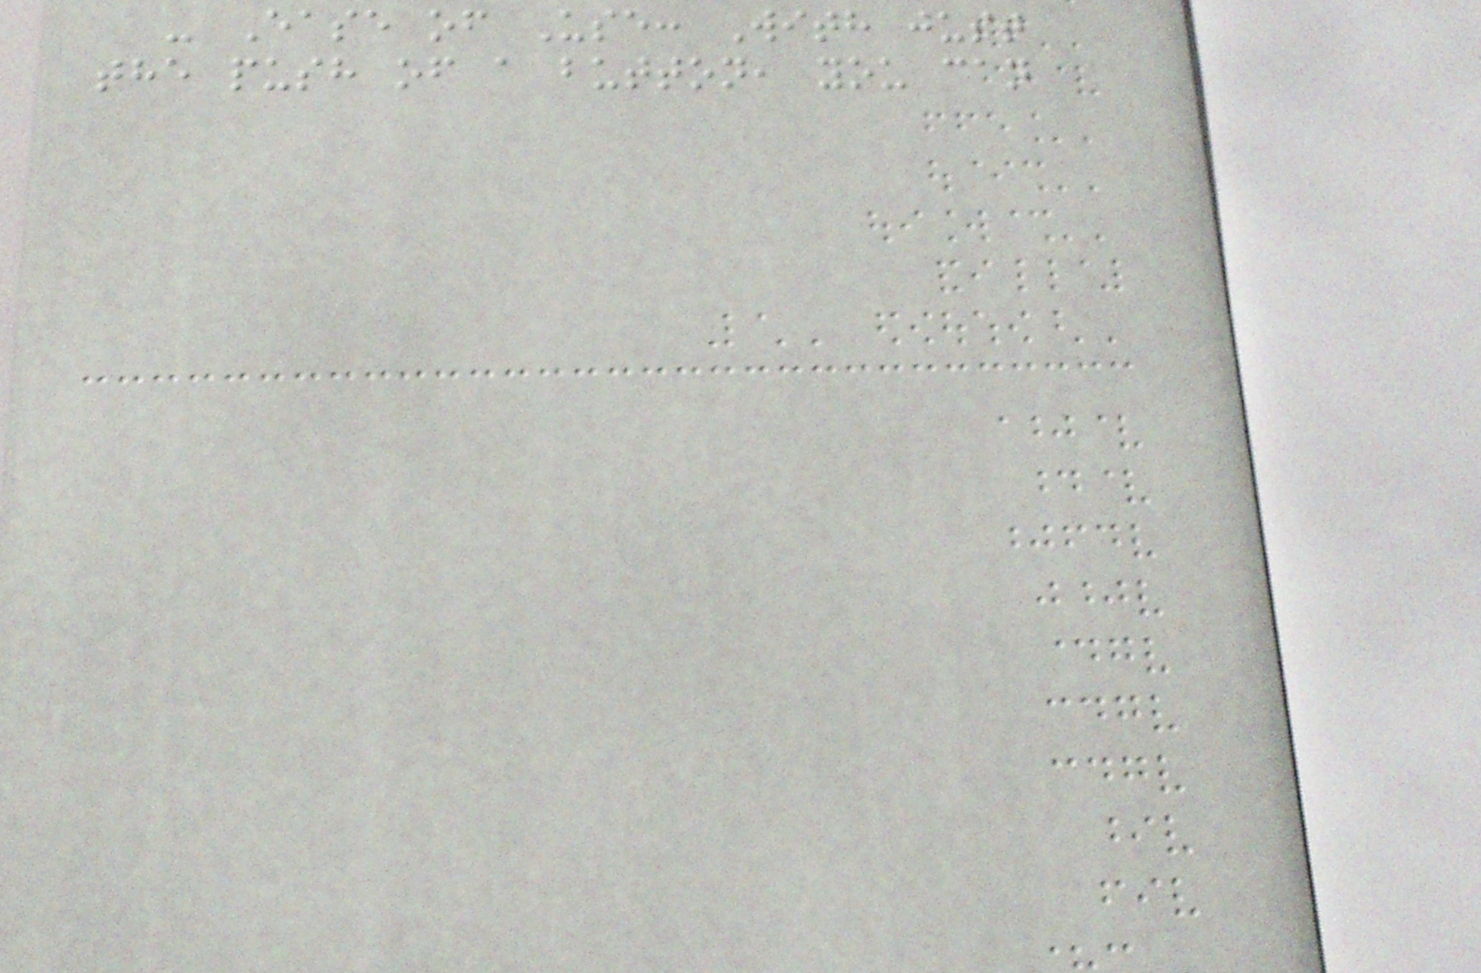- Ease of Use: With just
the push of a button, you can
